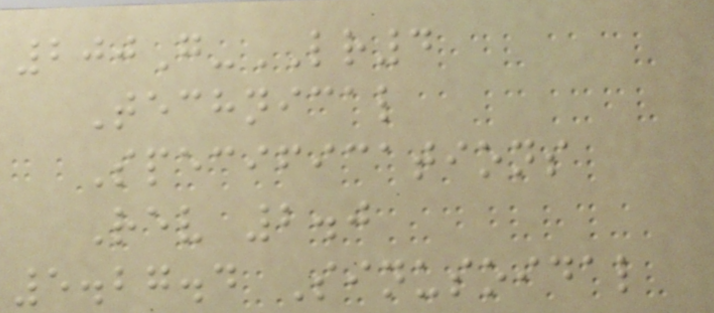200G-LR4
Technical
Specifications
Rev 2.0
5.27.4 Sinusoidal
